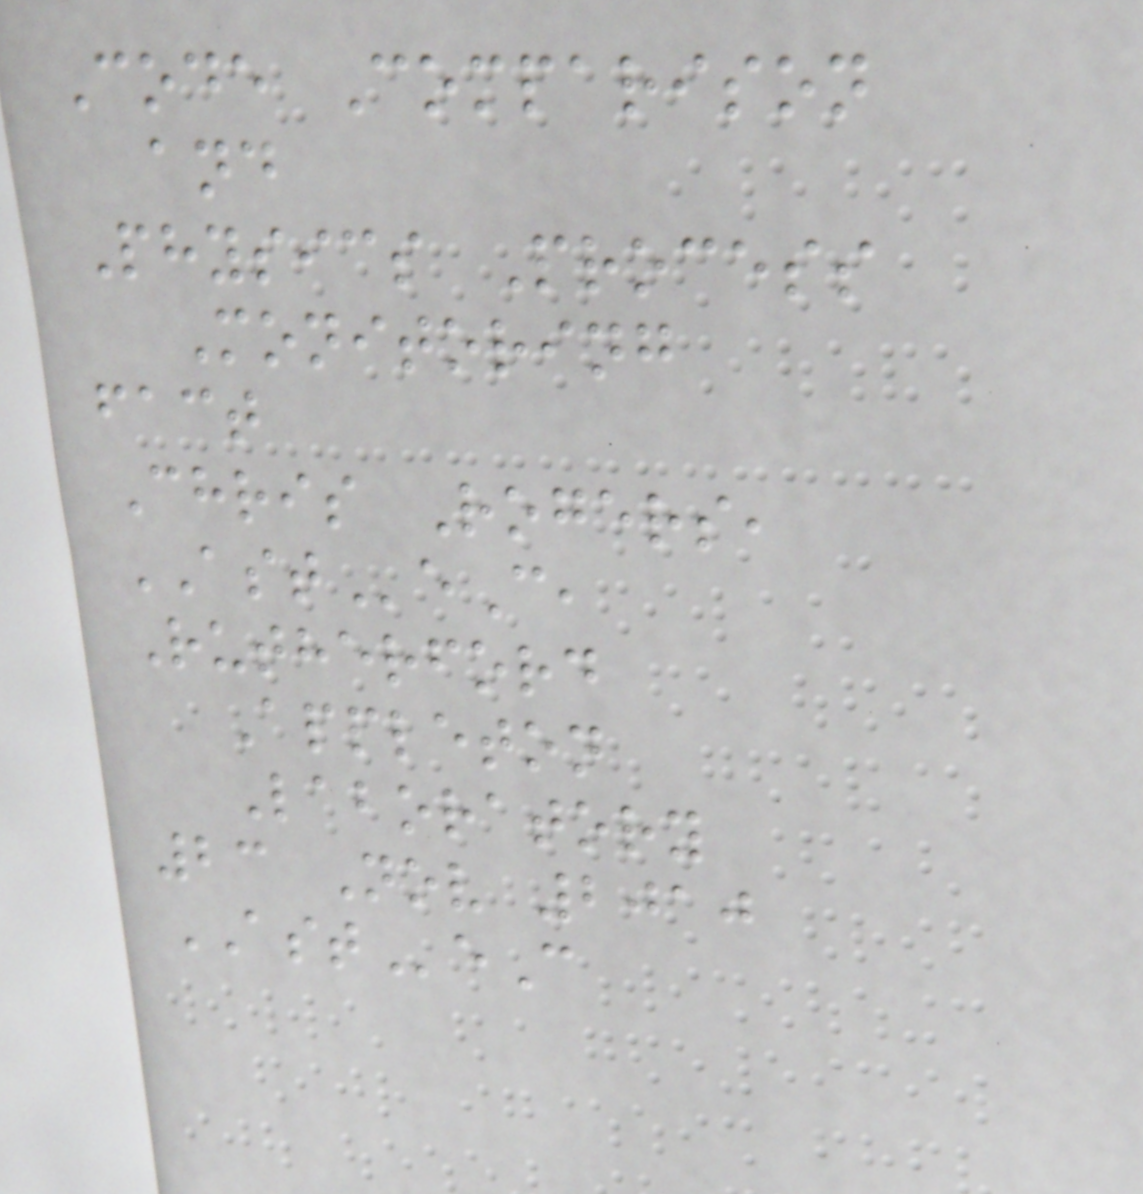Code Comparison
and
Physics Process
Monitoring
fact
Chris Rogers,
ASTeC,
Rutherford
Appleton
Laboratory
23 Nov 2010
ASTeC
